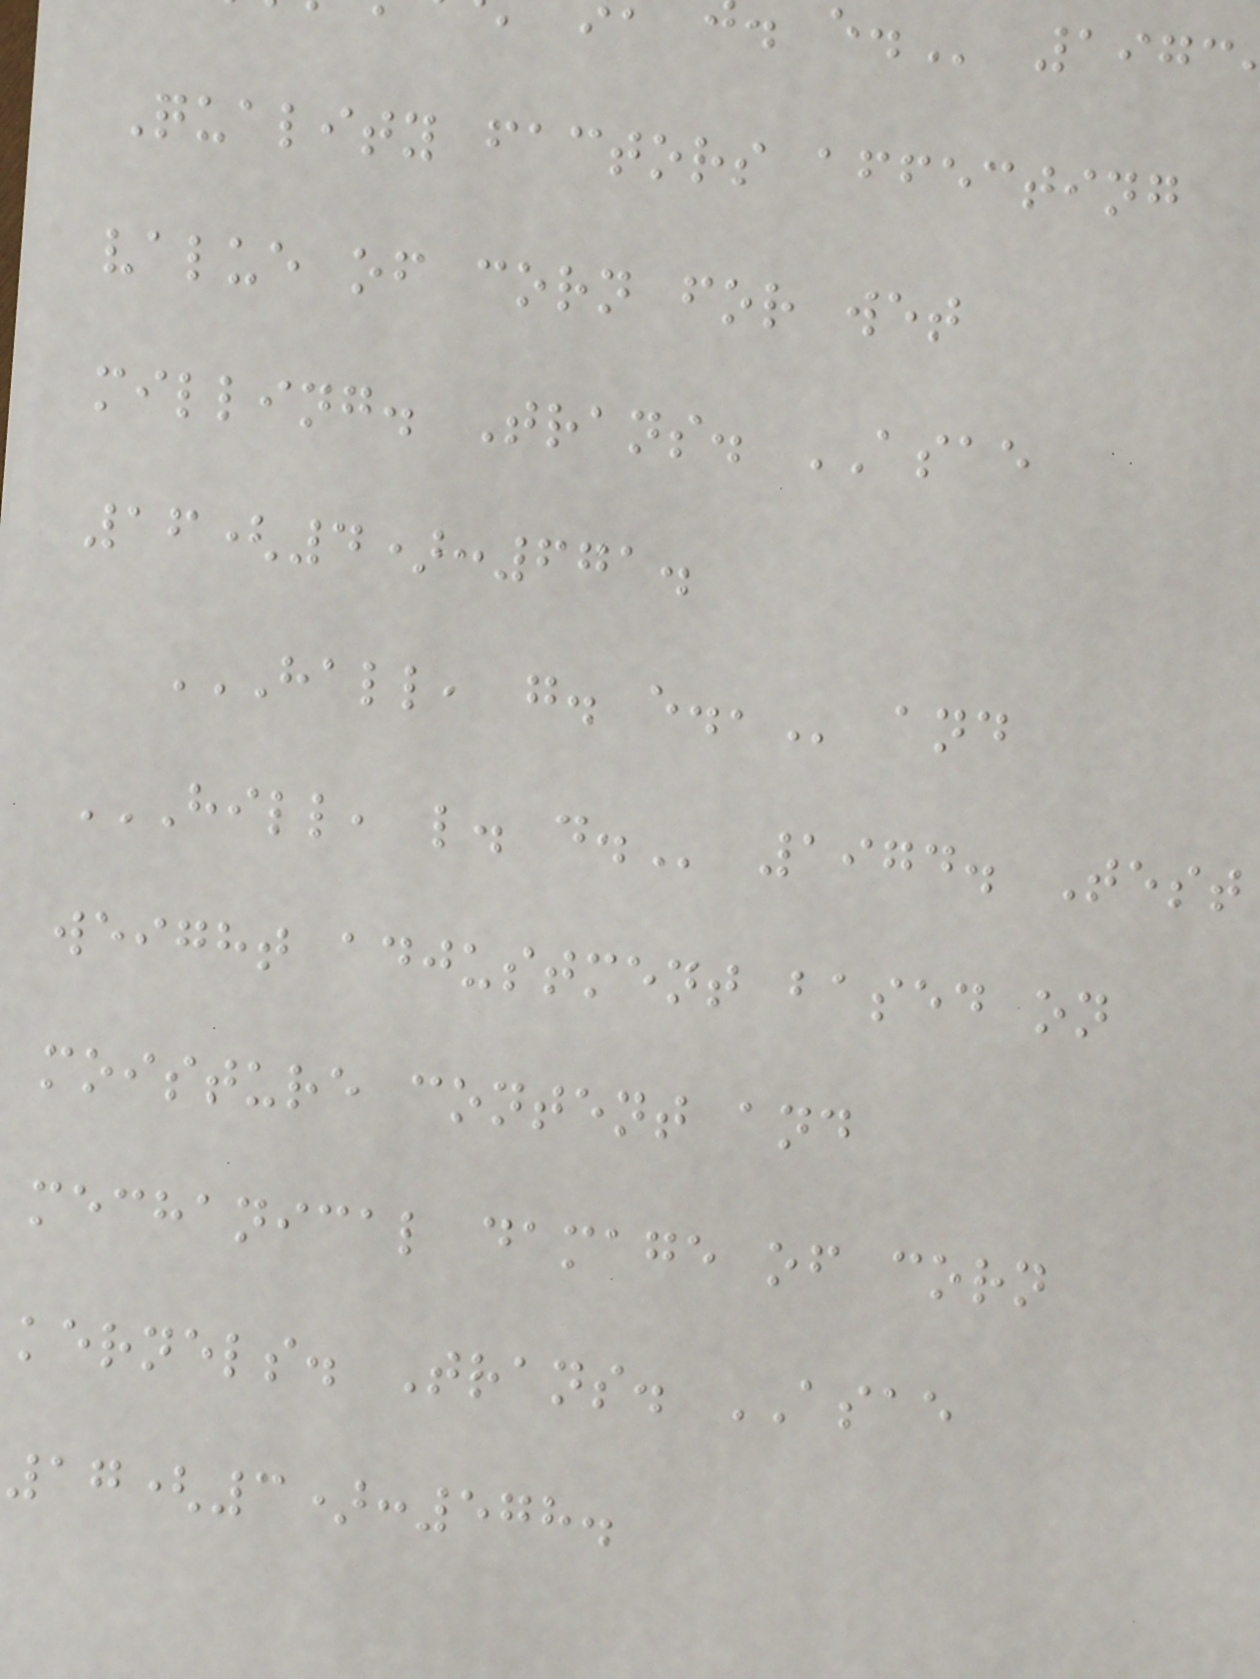Quality factors affecting
value of corn for wet
milling. Trans. ASAE
16(4):671.
HALL, G. E., and
HILL, L. D. 1974. Test
weight adjustment based on
moisture content and
mechanical damage of corn
kernels. Trans. ASAE
17(3):578.
